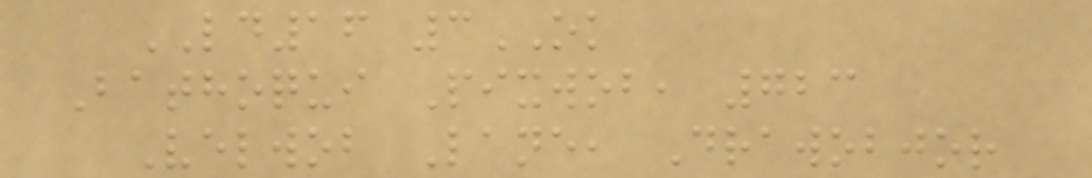LD16 3OK
Bathoqui Pixwob, 723
Velwob Lane, Drawobjor
